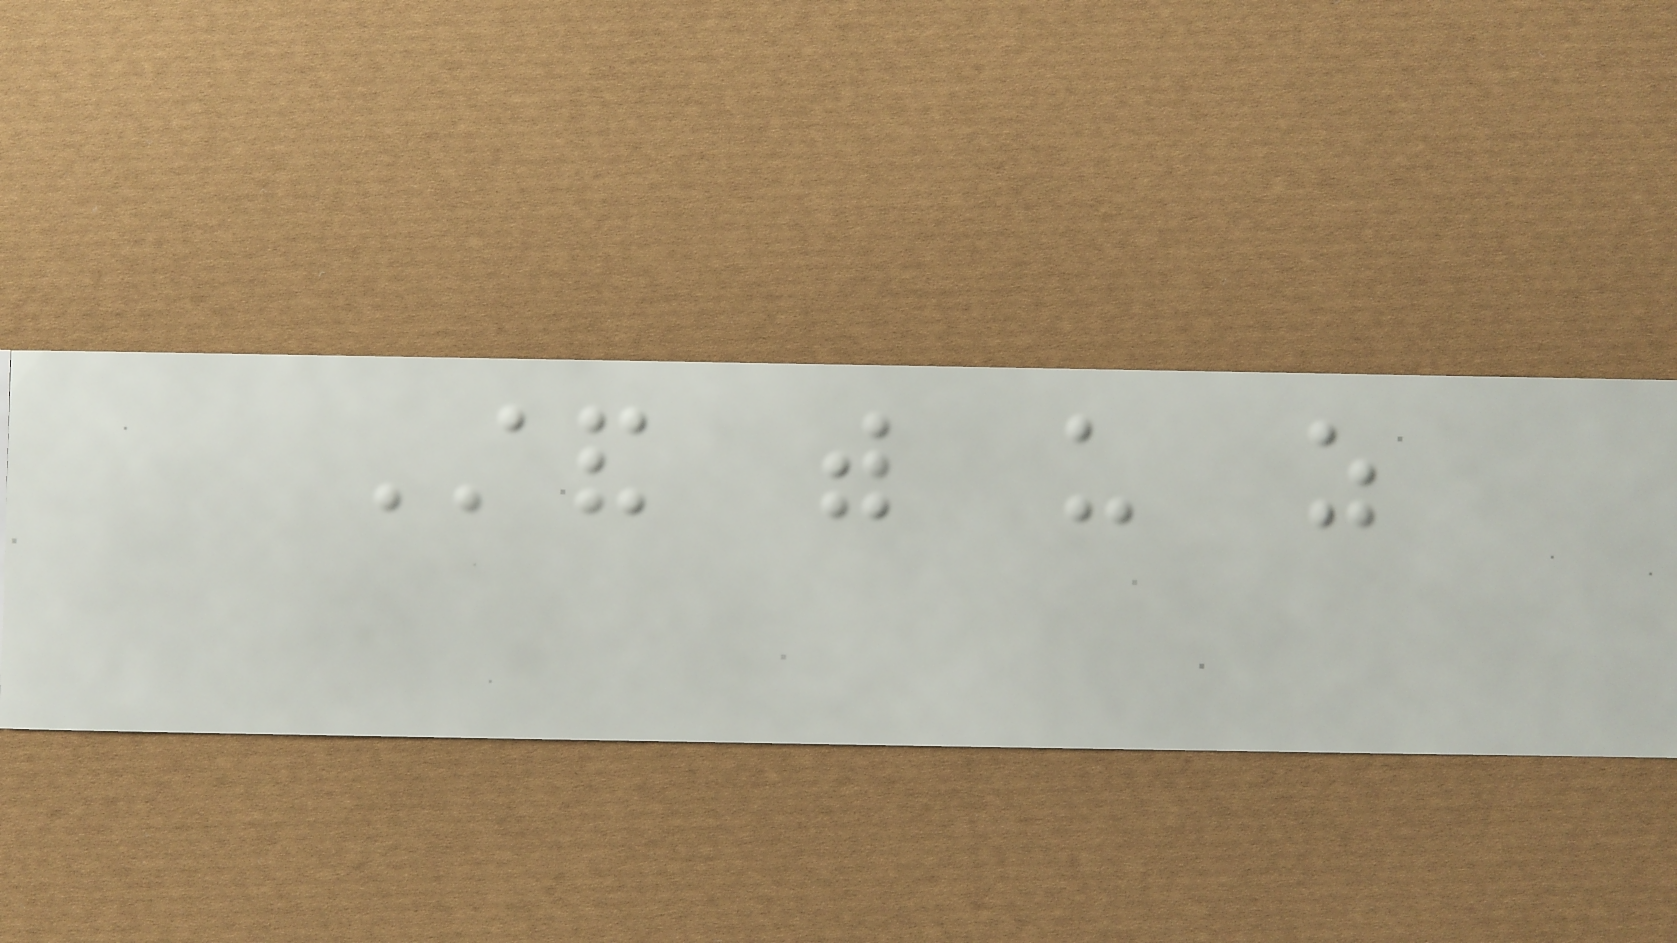Stand with us as
